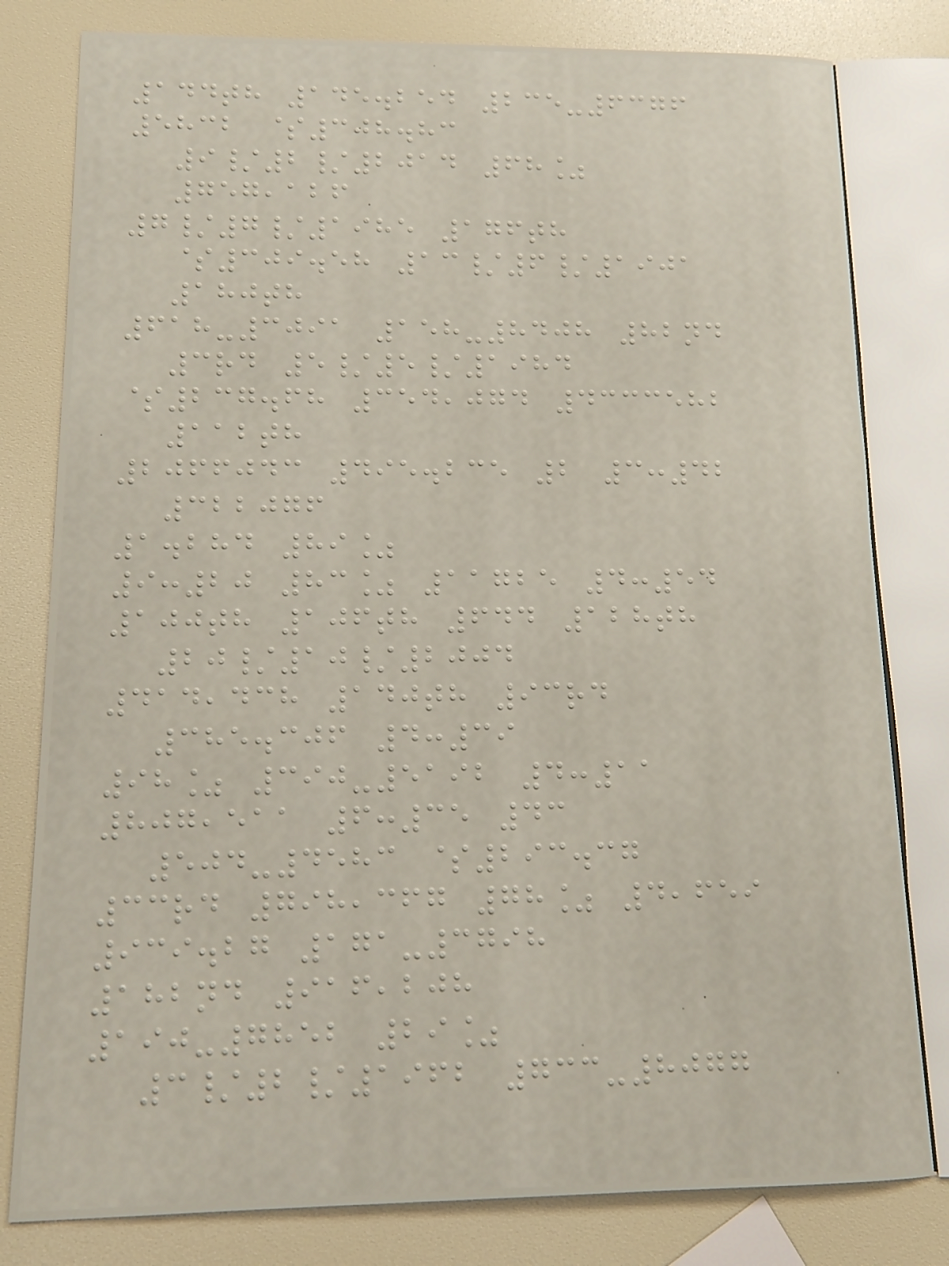144th 145.254 235-6376
5832 $308.83
9/2/2014 68%
757,126
7/7/1985 176th
$309.58 13/6/1901
180th
618-3091 158-8408 82nd
3rd 5/5/1984
$237.68 354,074 4333582
112th
2066043 495.235 2 3:42
322076
1.284 89%
9:20 83% 11725 4:54
100th 106th 644 128th
20/10/2004
414,438 140th 93rd
385.306 4:39
98% 390-5192 4:11
807,511 6:35 43
504-4583 $293.37
33rd 798,367 78% 4,659
939.27 171-3798
182nd 916,208
190-7852 29%
3/2/1962 733-8077
